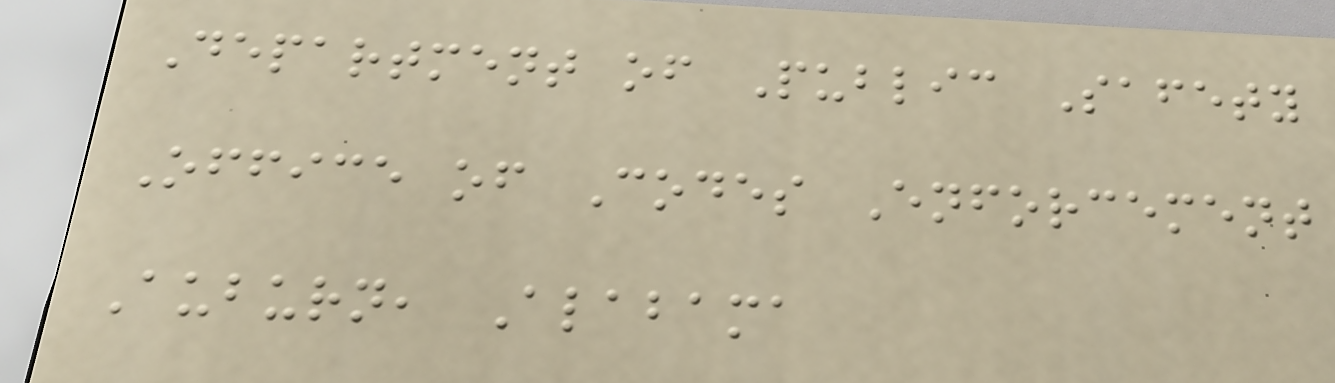Department of Public Safety
Office of Codes Enforcement
Auburn, Alabama
